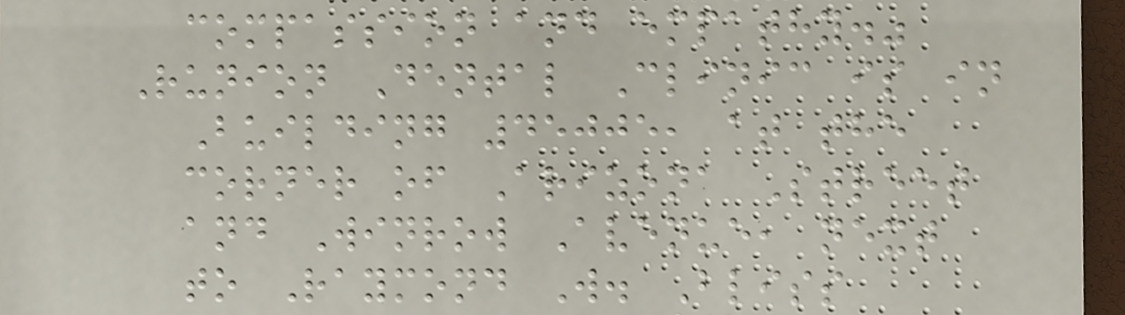compassion and empathy."
Runion Dental Clinic is in
Building 45005, at the
corner of Arizona Street
and Winrow Avenue, next
to Raymond W. Bliss
